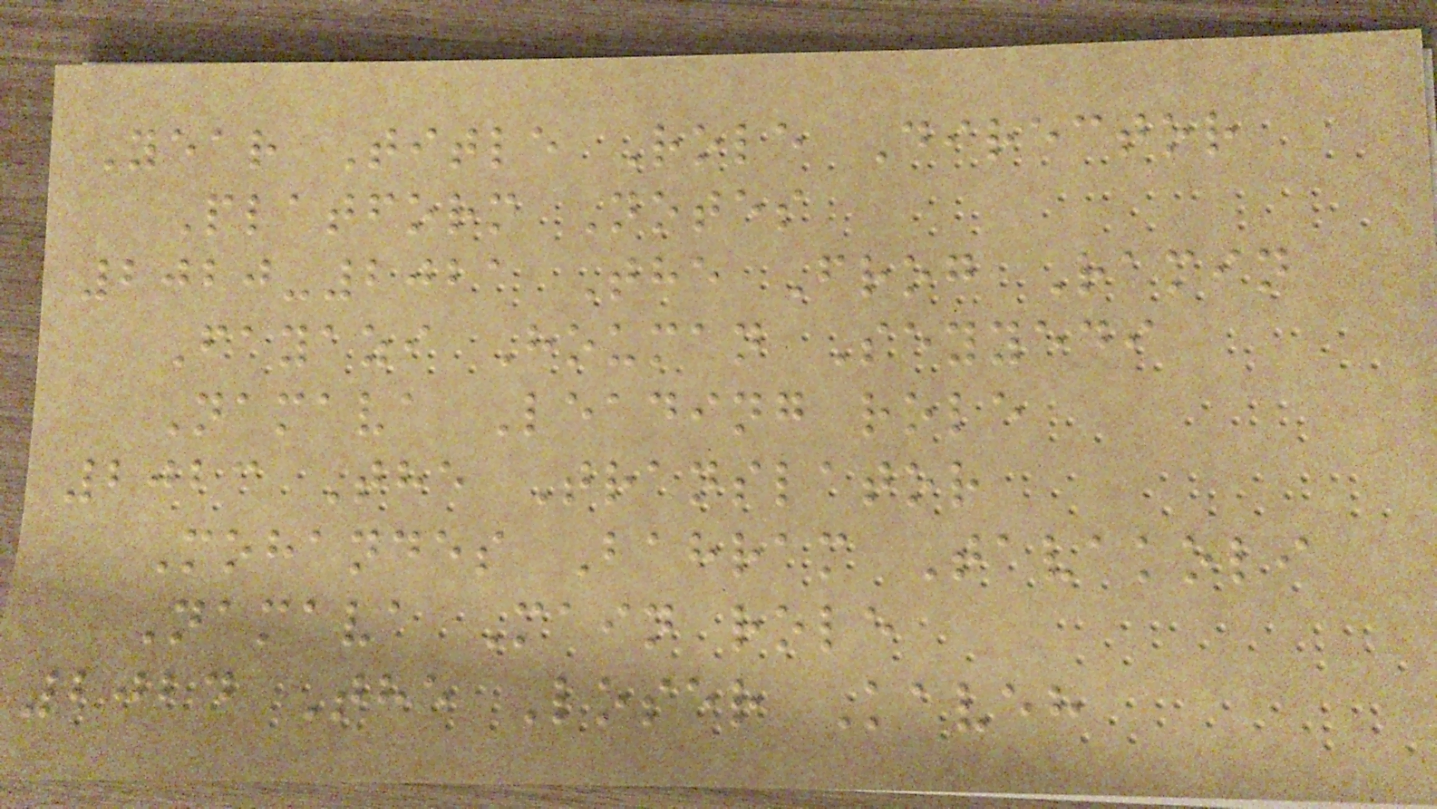Year Title Role Director
Platform Notes
2020-2021 The Frog Ramin
Fayazi Houman Seyyedi
Namava Leading role
2023 The Translator
Mohandes Bahram Tavakoli
Namava Main role
2024 The Loser Kaveh
